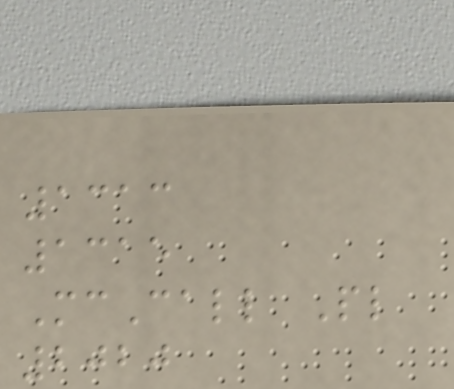1313
1315
McCall Pl
2020
